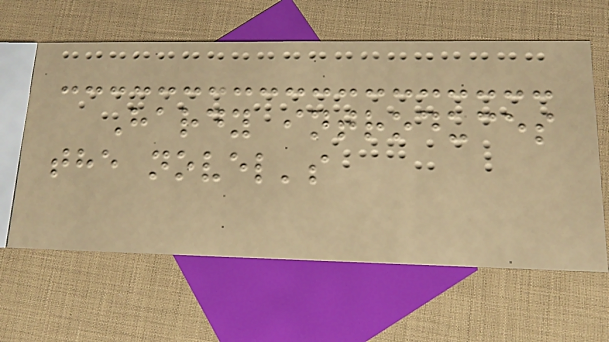Hardy introduces
the novel's
